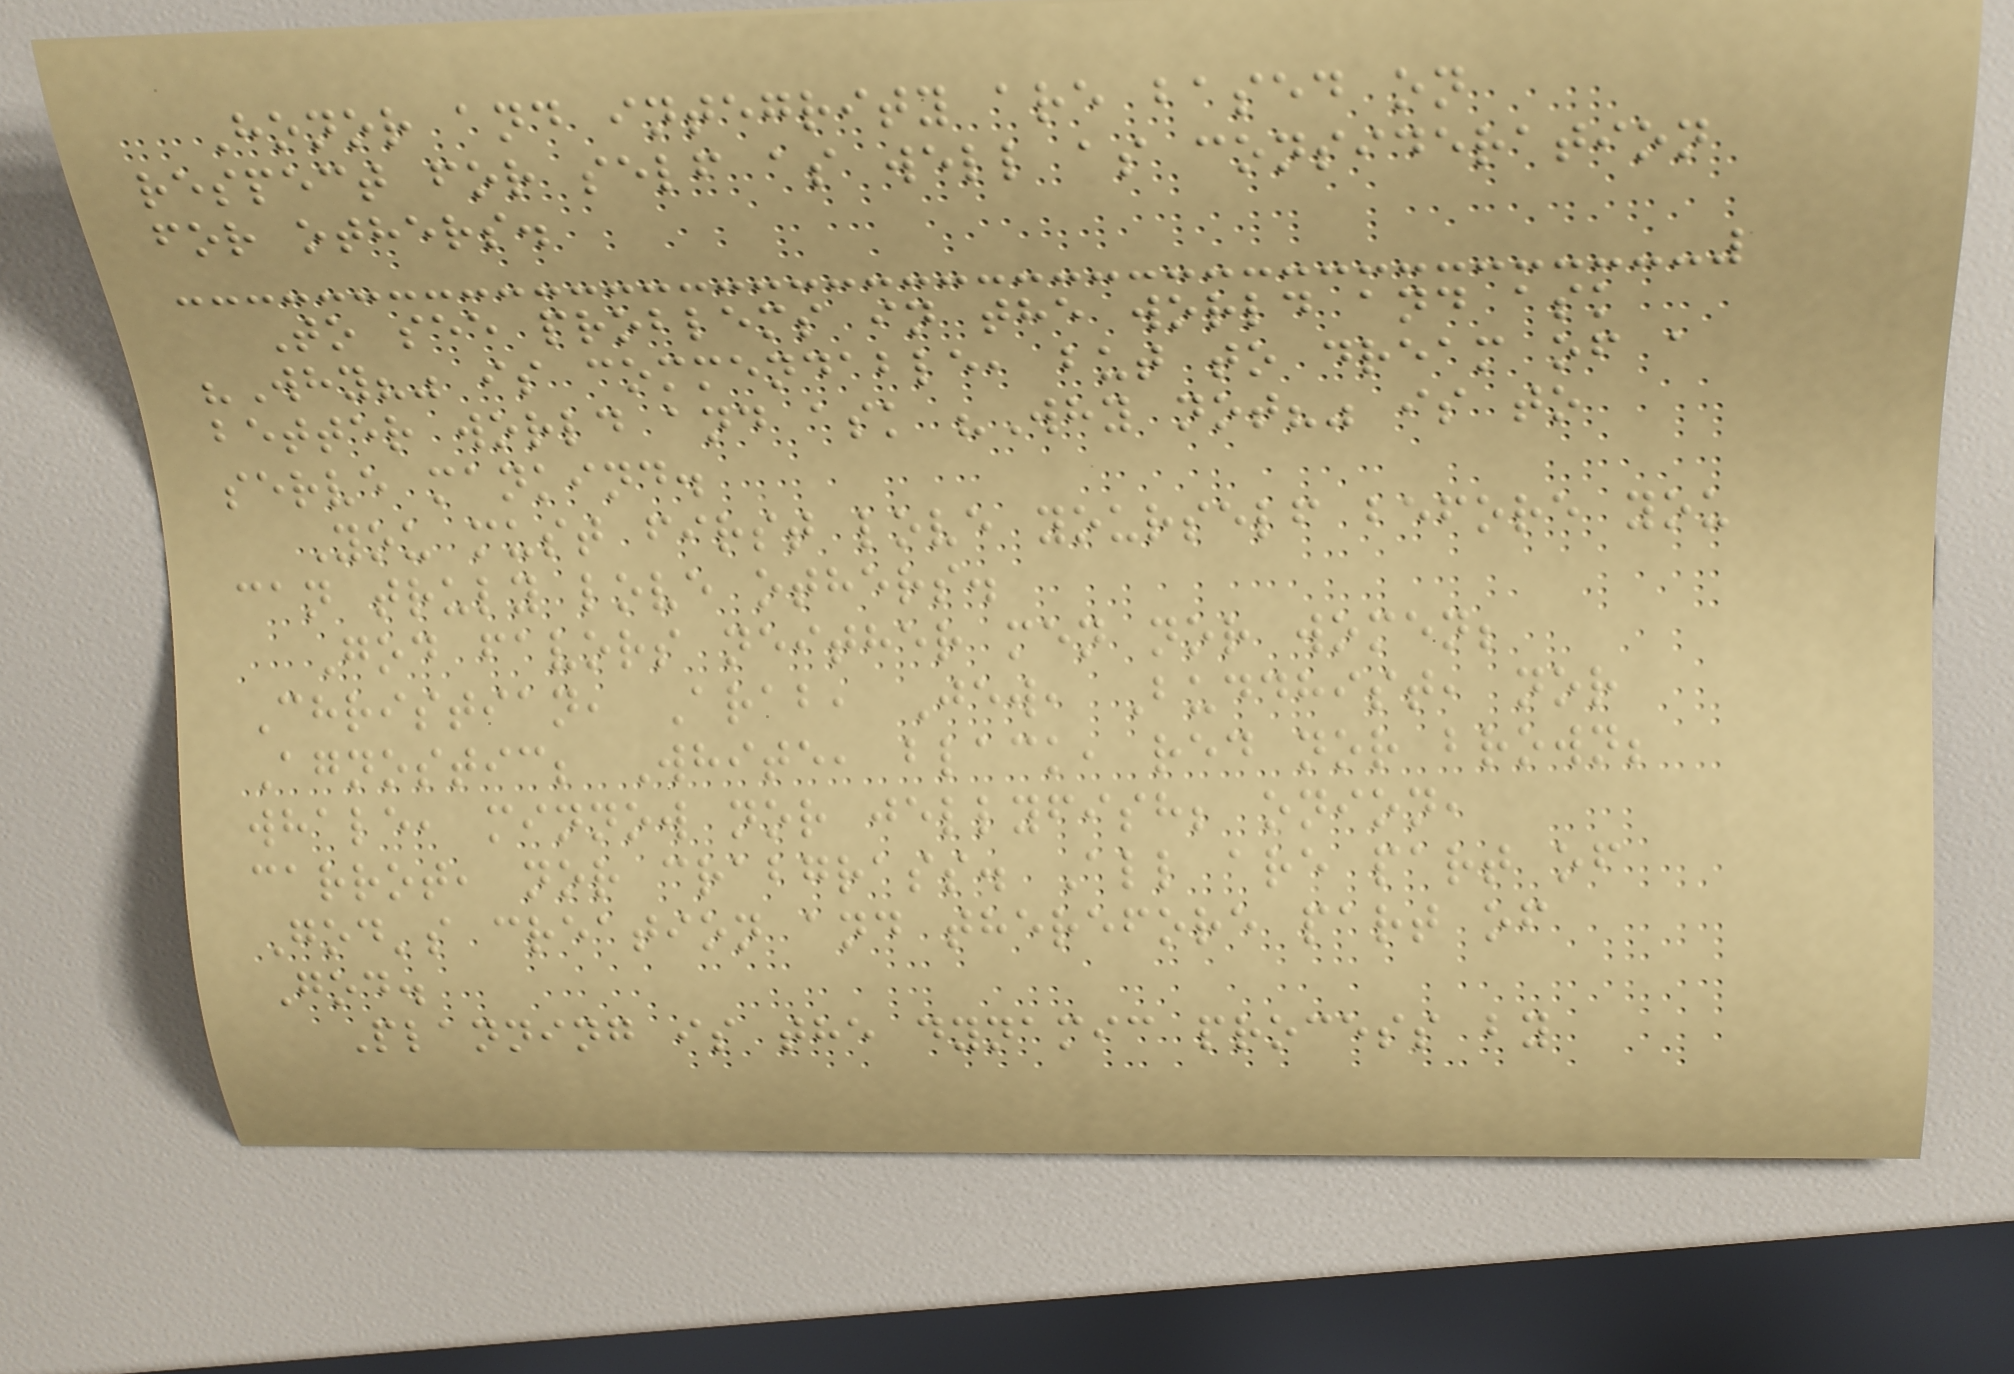Honor and integrity are based on
respect for self as well as consideration
for others.
To see problems in the world and ask
"Why?" is commendable, but to dream of a
better world and ask "Why not?" is to
serve mankind.
You must first love yourself before you
can truly love others.
God favors neither men nor women;
Christian, Arab, Jew, Buddhist, nor
Agnostic; White, black, red nor brown;
whale, minnow nor jellyfish; onion,
carrot, nor crabgrass. All are part of
God's creation and therefore part of
God.
Planning is the dynamic process by
